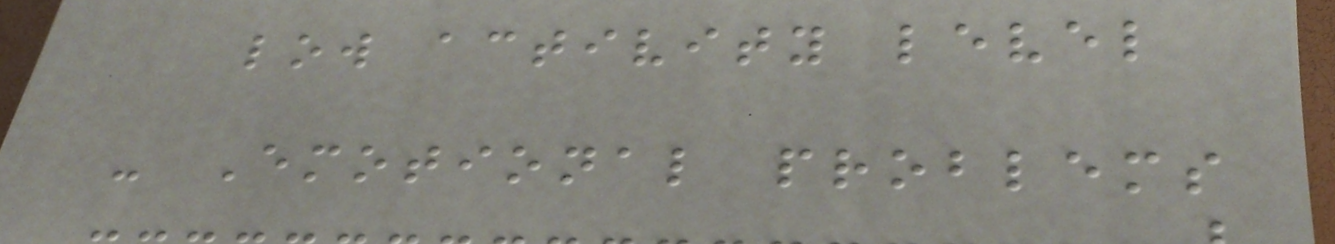low activity level
- Emotional problems
